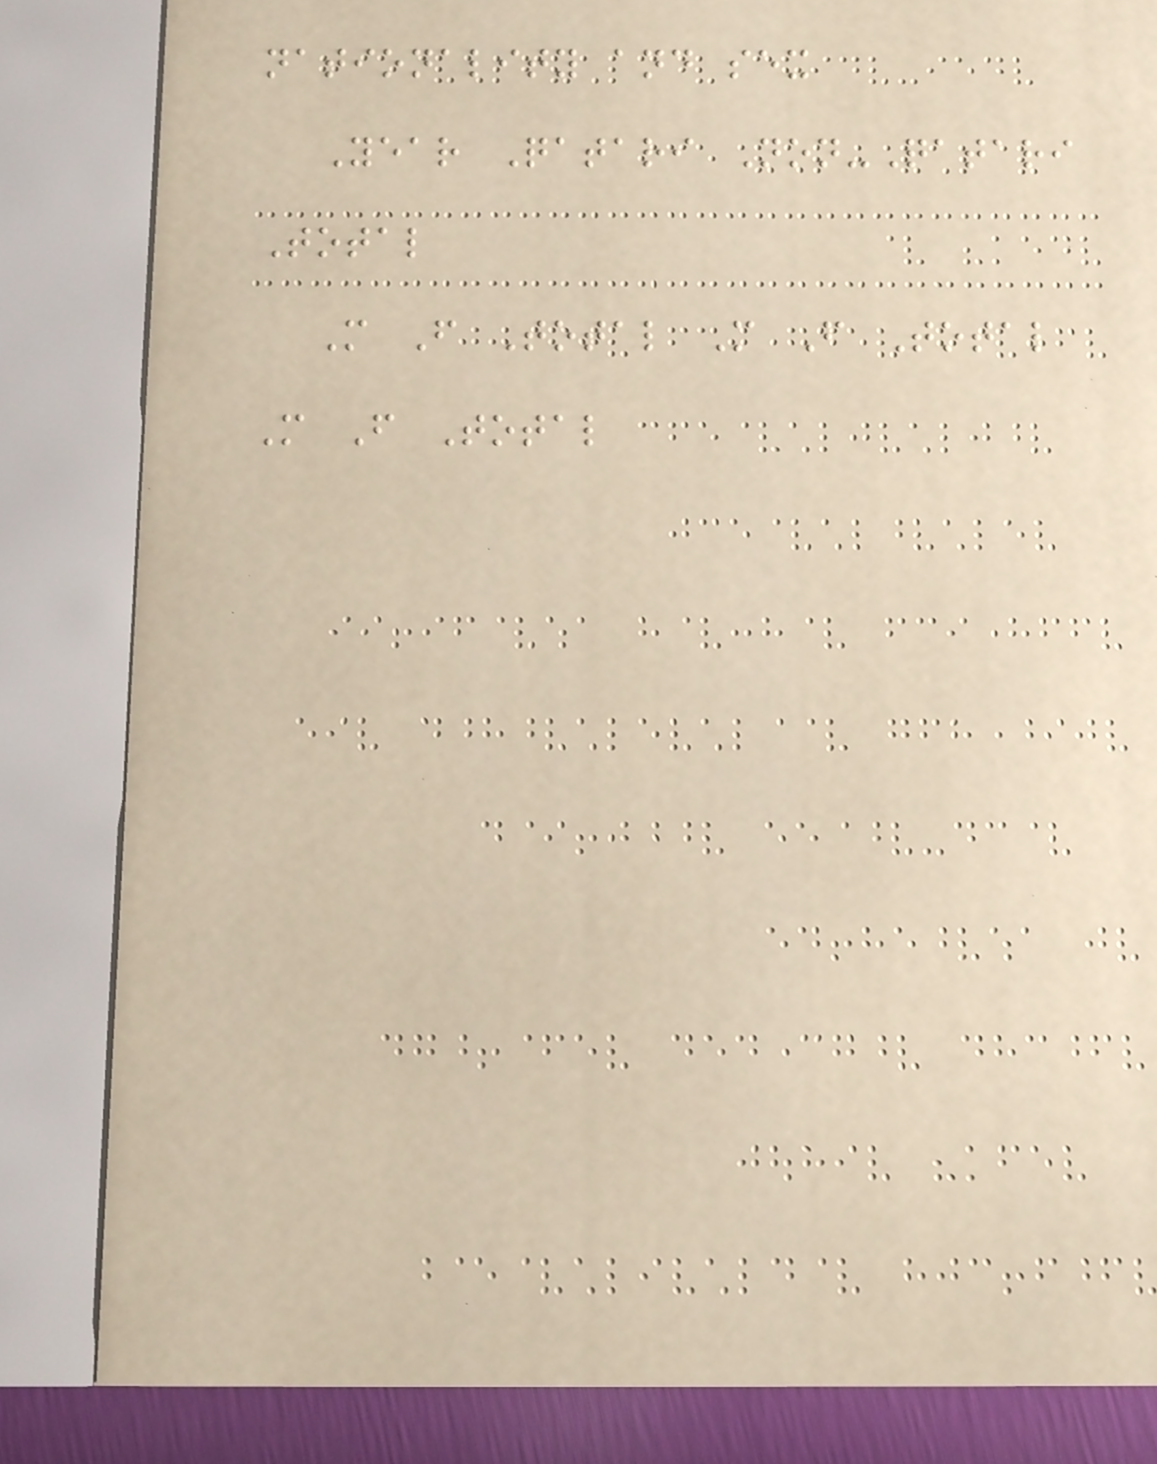nationality and sex
Year Qatari Non-Qatari
Total
M F Total M F Total
M F Total
